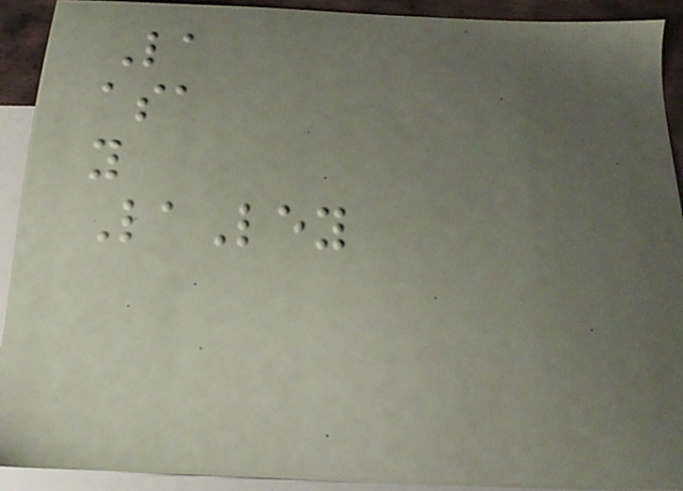La
asa
y
LaLey
